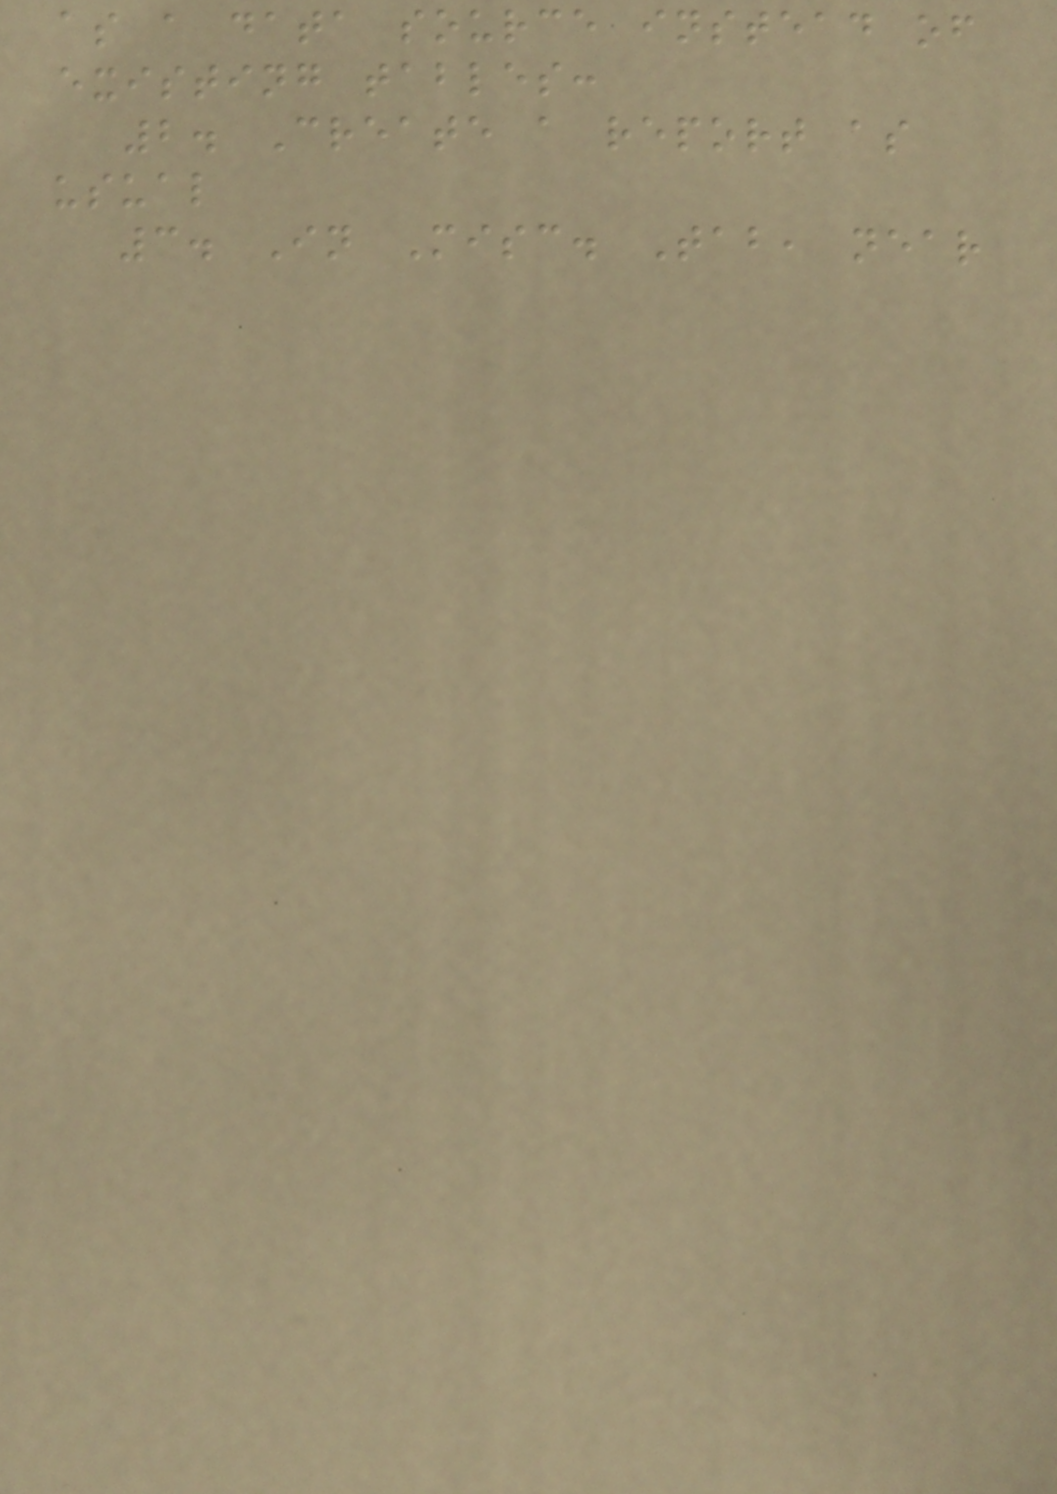as a data source instead of
existing tables:
2. Create a report as
usual
3. In Misc. Tab, near
